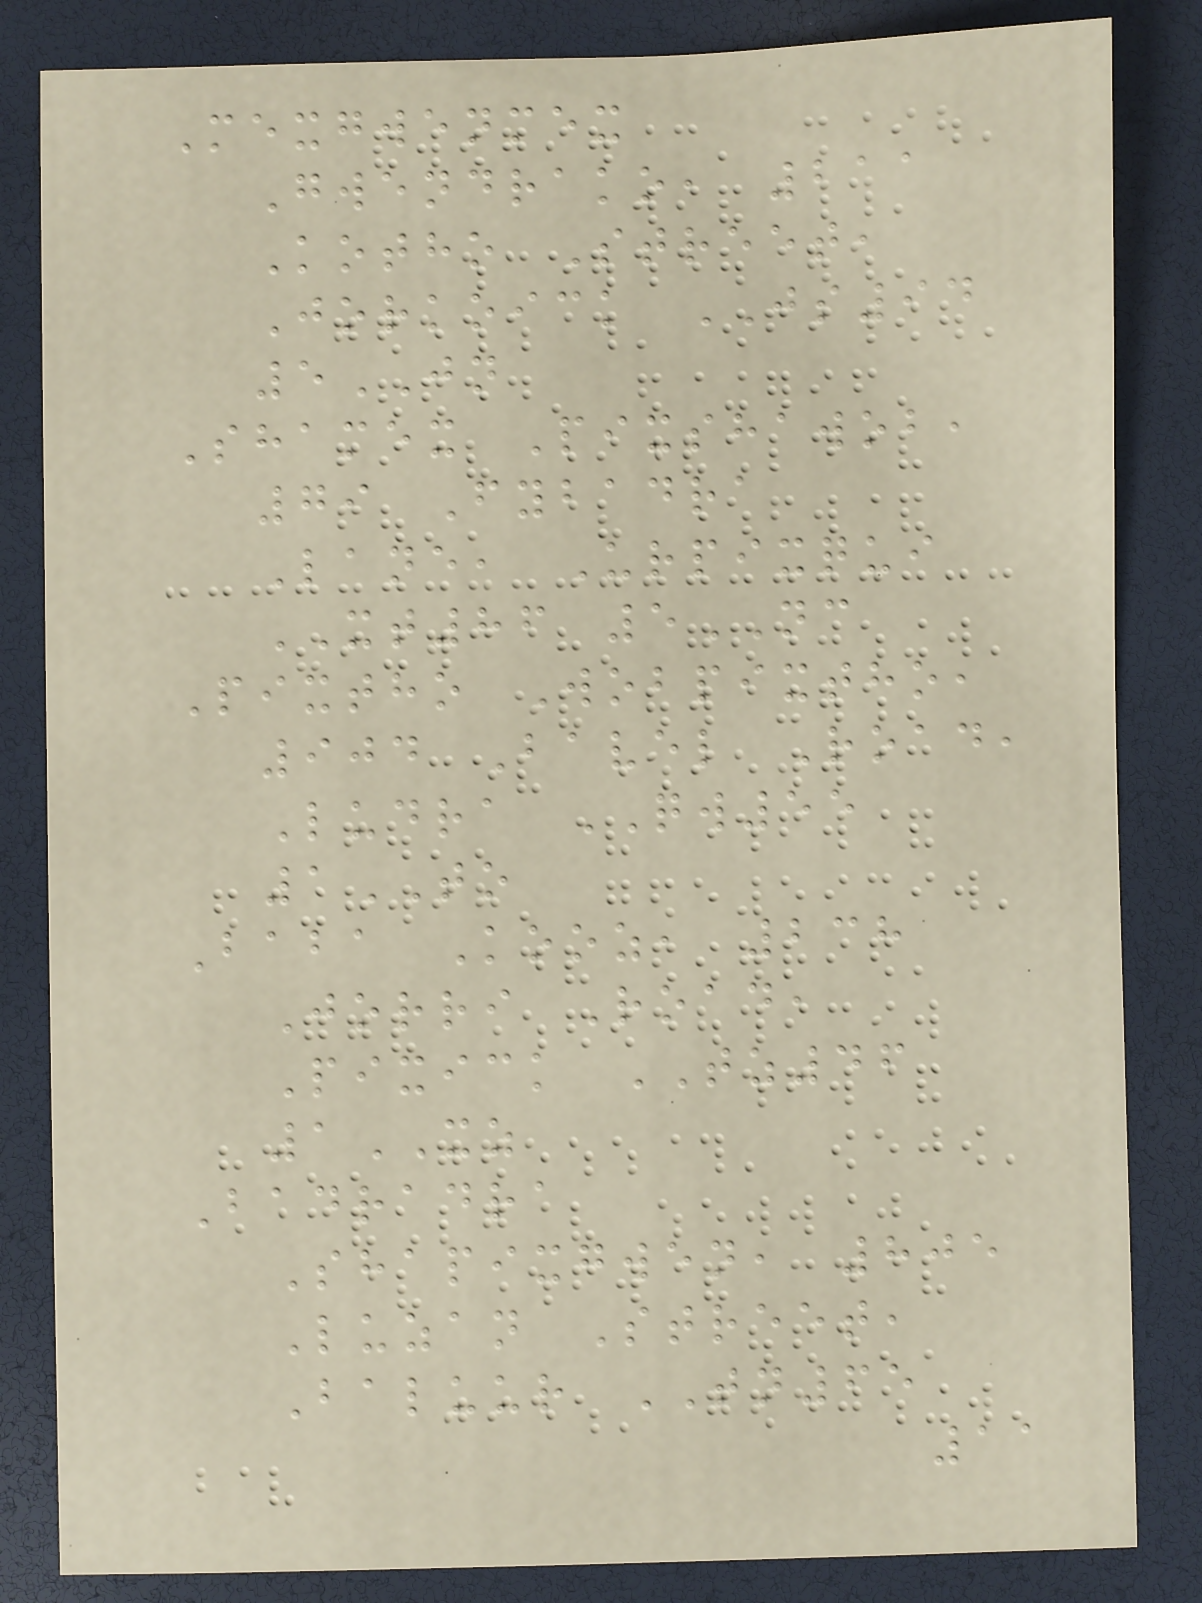Mexgwenmex
Gwendrako, 211
Kotho Street,
Jorkoick JS94
5JN
Shamex Pixshawob,
79 Fybadra
Lane, Urpixqui
XT86 5NC
Pixtho Wobpixtho,
904 Bavel Road,
Ludra QW55
1TO
Baba Kooz, 238
Jorri Road,
Pixick TZ46
1XZ
Badradra
Shapixgwen, 805
Luzan Street,
Baluur TN65
11
